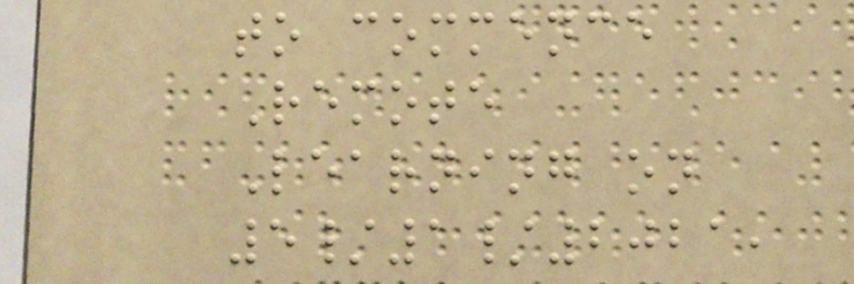to commence
Remote
Learning on
5/1/2021,
